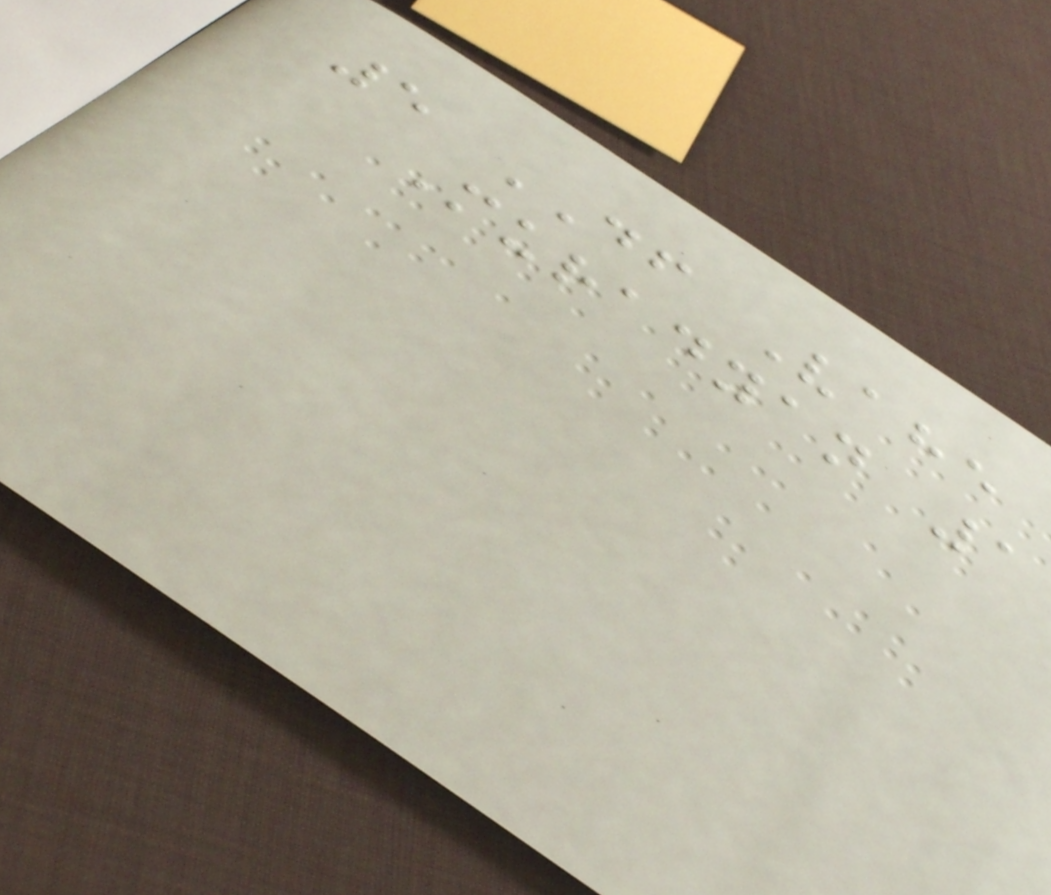5 DF Vahe
Muradyan 1
